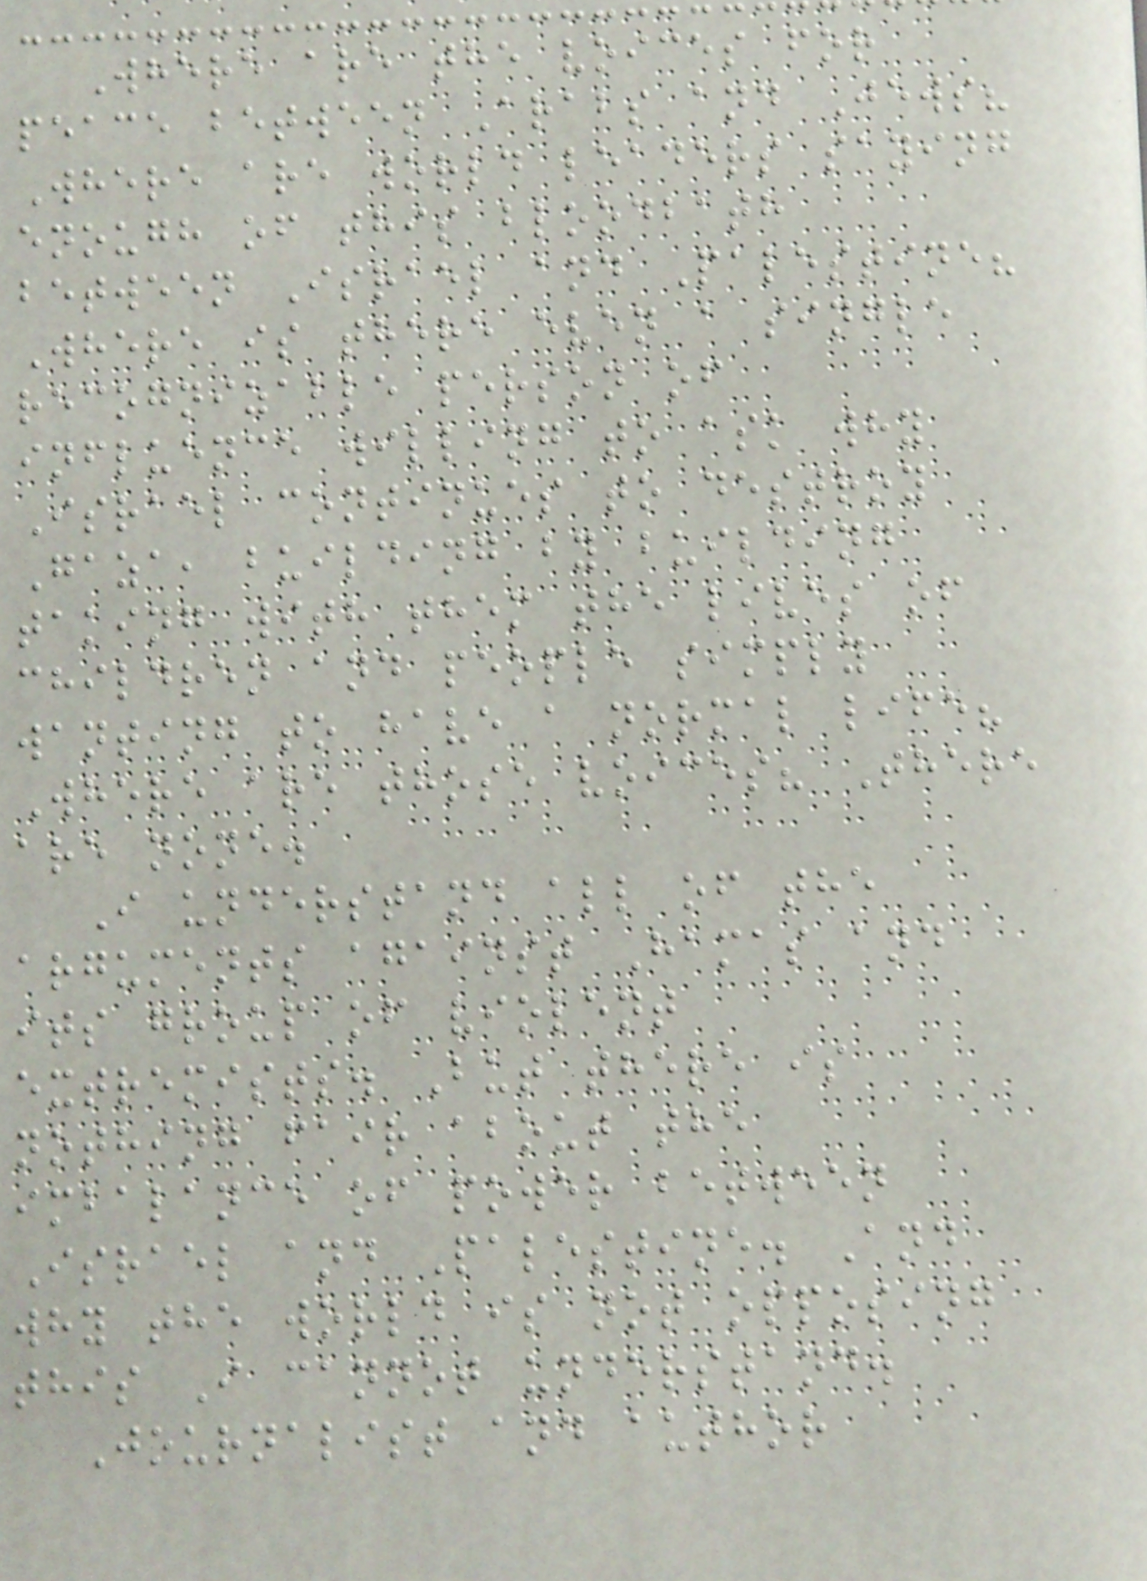Where are the voices for
peace between Arabs and Jews?
Where are world leaders saying
enough of this bloodbath
between Israel and Palestine?
Where is there even a single
recognizable person of
influence willing to ask why
Israel continues to destroy
Gaza, building by building
taking with them the lives of
children and people simply
wanting to have a normal life?
Where are those voices? There
are none.
I understand all of the
arguments against Hamas and
its group of violent
extremists. But there is
nothing fair about the
imbalance of power between
Israel and Palestine. And
why the world is not opposing
this I cannot understand.
Journalist and author
